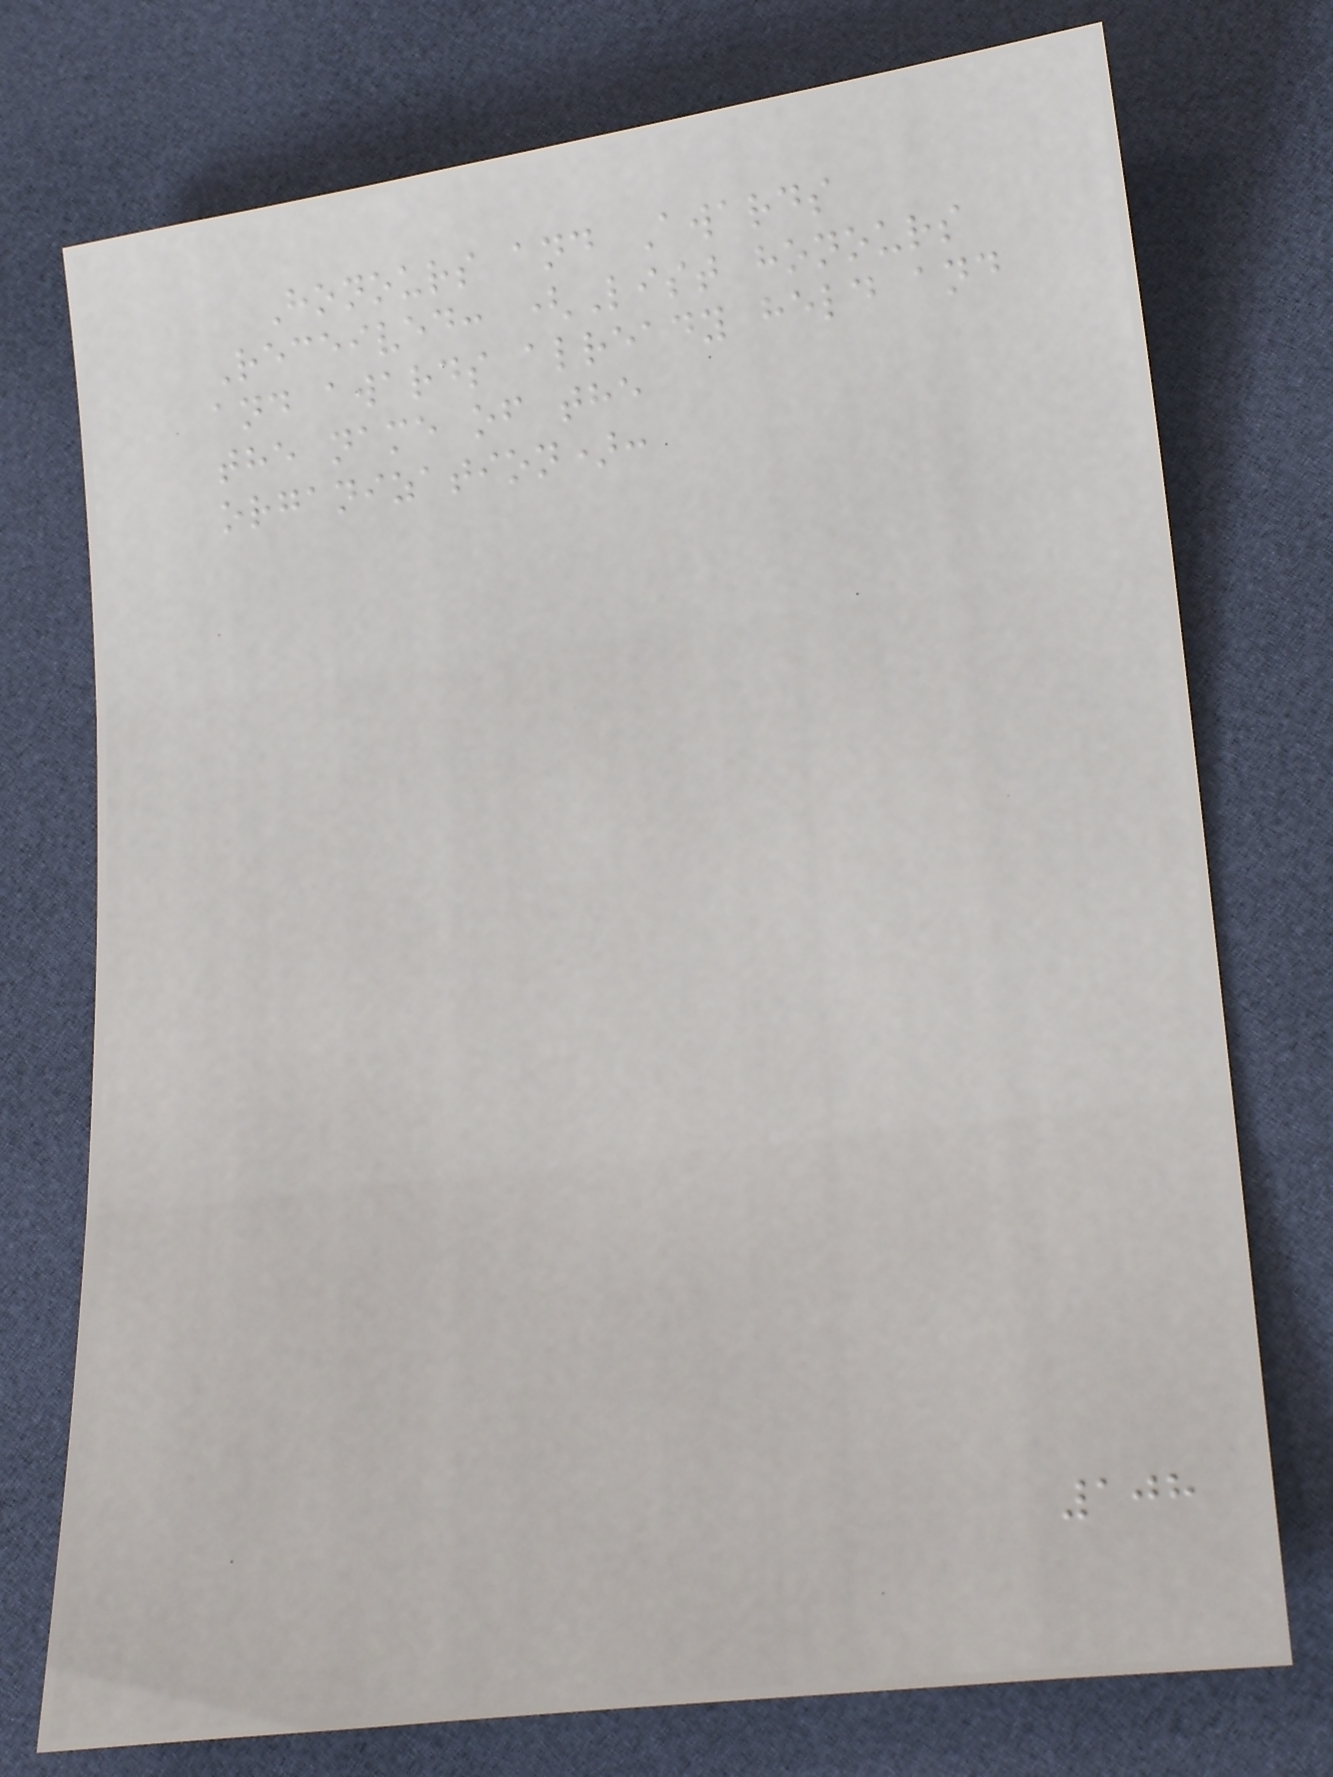Honours and Awards
Received: (List honours
and awards already held and
the name of the
organization):
108
